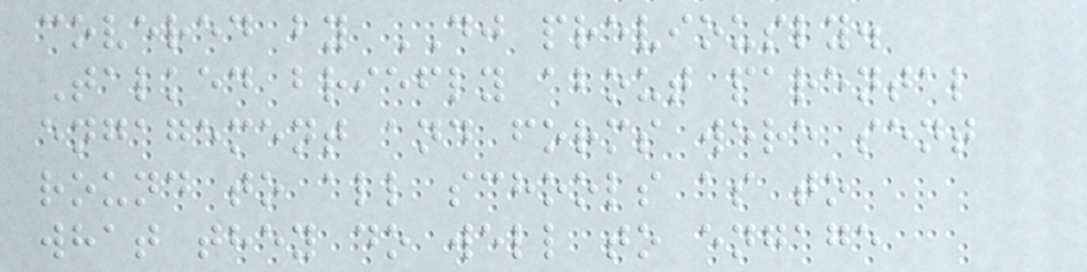covered by DJ previously.
Talked briefly about parental
engagement and forms were sent
round to all schools as to
what they do well to engage
